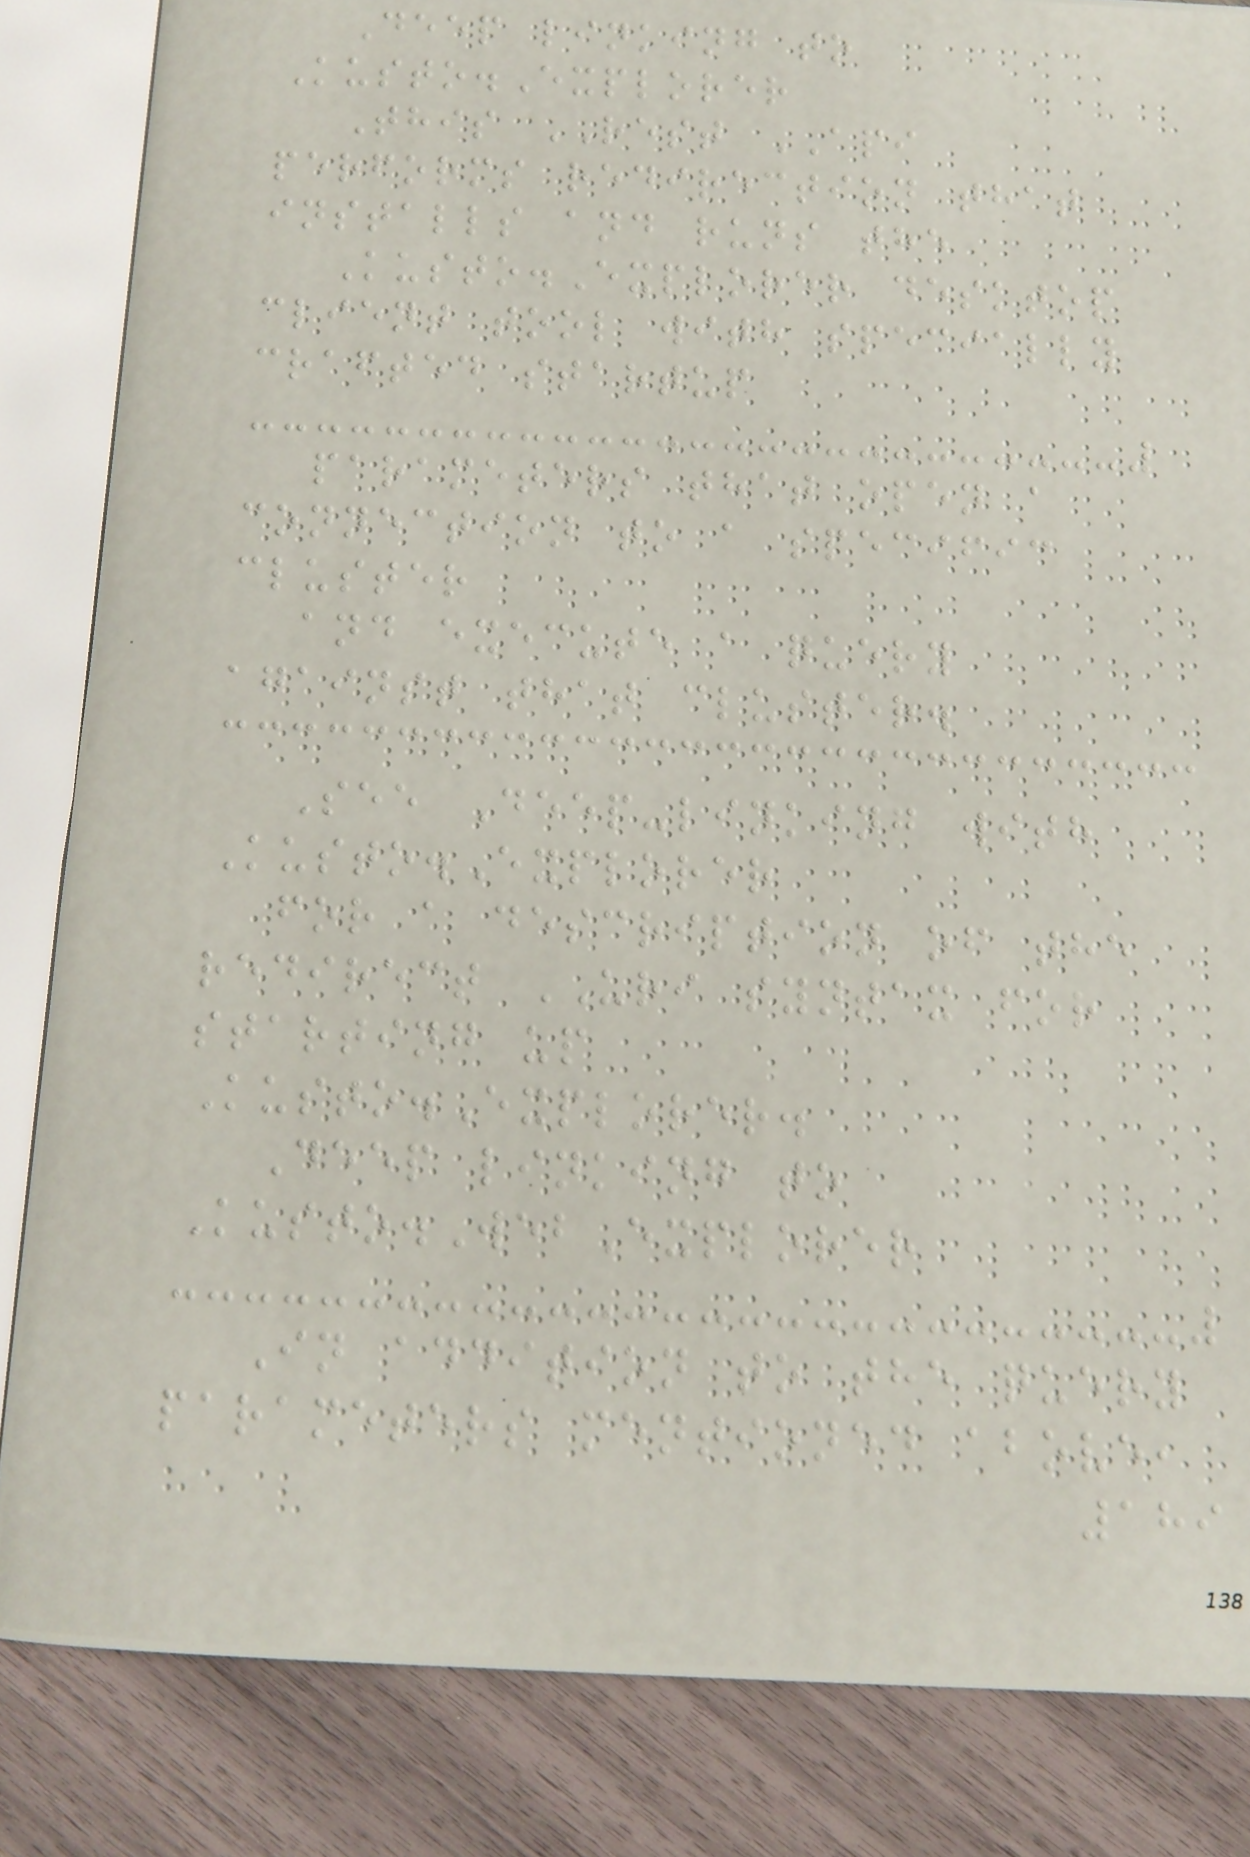Deep linking to
Kusto.Explorer
This REST API
performs redirection that
installs and runs the
Kusto.Explorer desktop
client tool with specially
crafted startup
parameters that open a
connection to a specific
cluster
and execute a query
against that cluster.
See Deep-linking with
Kusto.Explorer
for a description of the
redirect URI syntax for
starting up
Kusto.Explorer.
Deep linking to
Kusto.WebExplorer
In addition to the query
parameters mentioned above,
189
